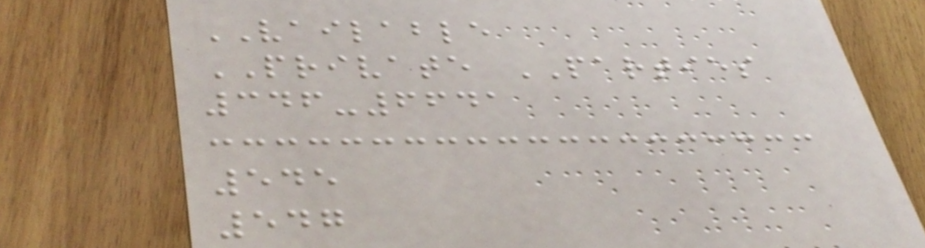VAILABLE
PRIVATE PARTIES
346-6641
545
547
